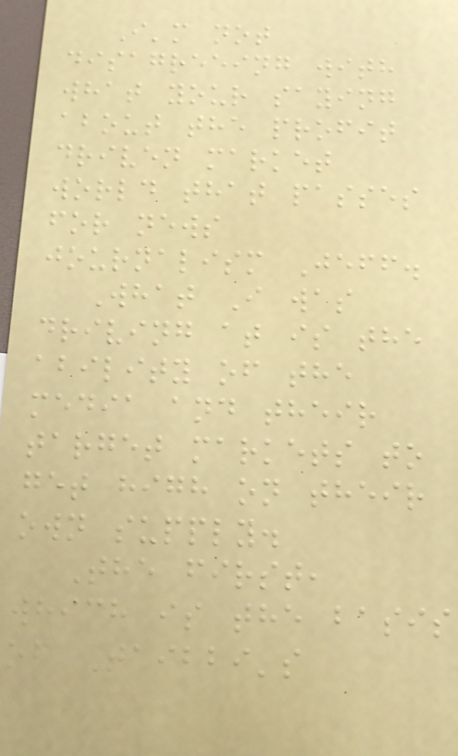I'm not
disagreeing with
what your saying
about the profit
driven market
world that passes
for news
journalism Jeff.
What I was
driving at is the
ability of the
media and their
target markets to
get high on their
own supply.
The first,
which is the basis
of Taibbi's
